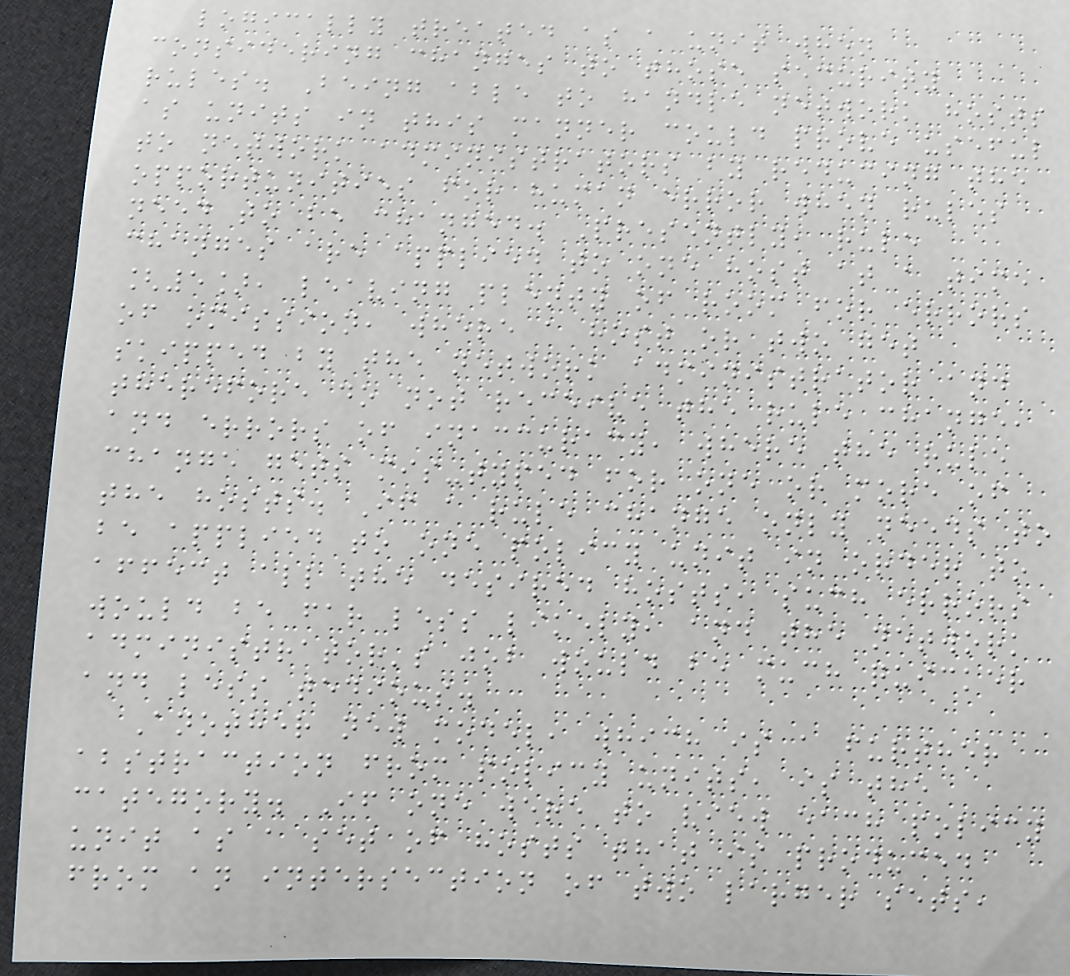logically treated as a unit when
considering changes to those security
rules. Being able to handle network hosts
as units in this manner could prove useful
to network administrators by reducing the
opportunities for human error when rules
need to be changed. Presently, rule
changes are applied to one host at a time
[5], leaving plenty of room for errors
of omission, where a host or two get
skipped by the network administrator and
therefore do not receive the rule change,
and errors of inaccuracy, where the rule
change gets mis-typed for one or more of
the hosts. If a rule change only needs to
be applied to one policy unit in order to
affect all the desired hosts, such errors
would be far less likely, and the network
administrator's job would be much quicker
and less tedious.
Another new model, which is a further
abstraction from policy units, is the
category. If one were to view each policy
unit as a set of hosts that is produced
from an intersection of two larger sets,
